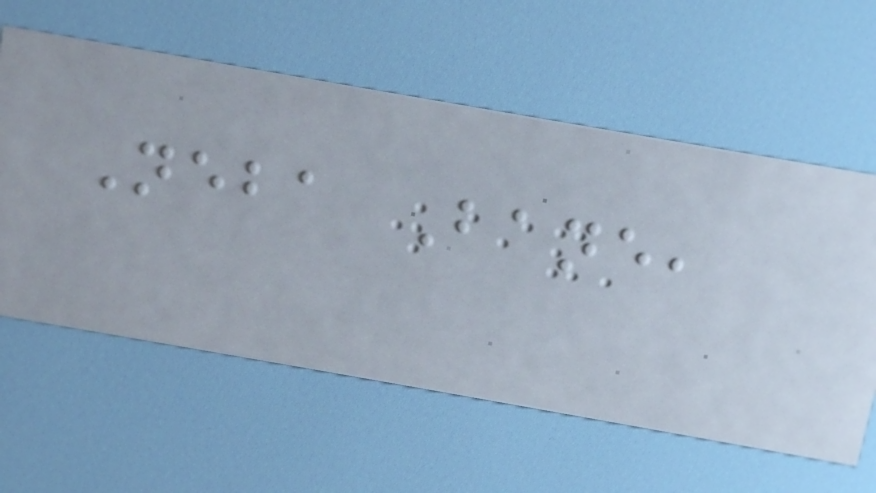Neba Bane,
